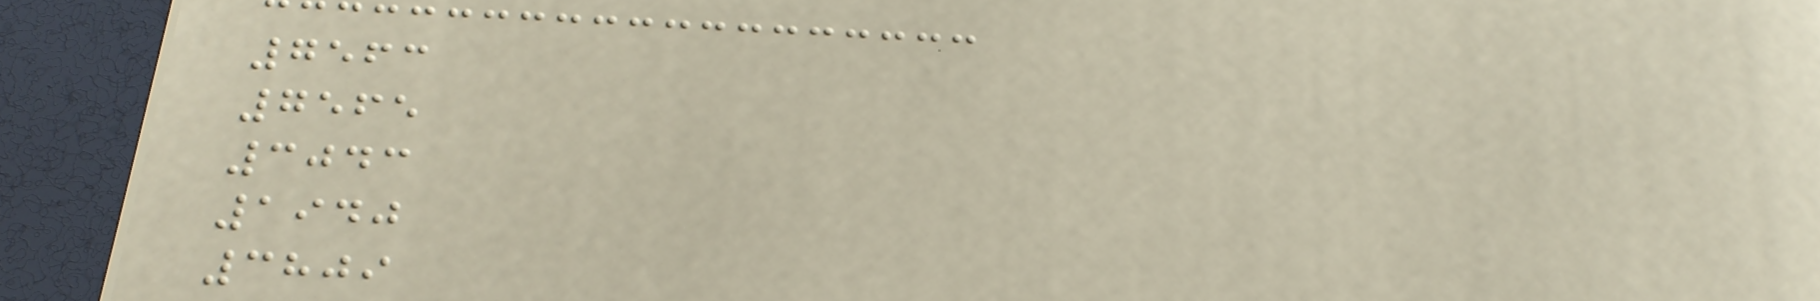7563
7565
3043
1940
3809
